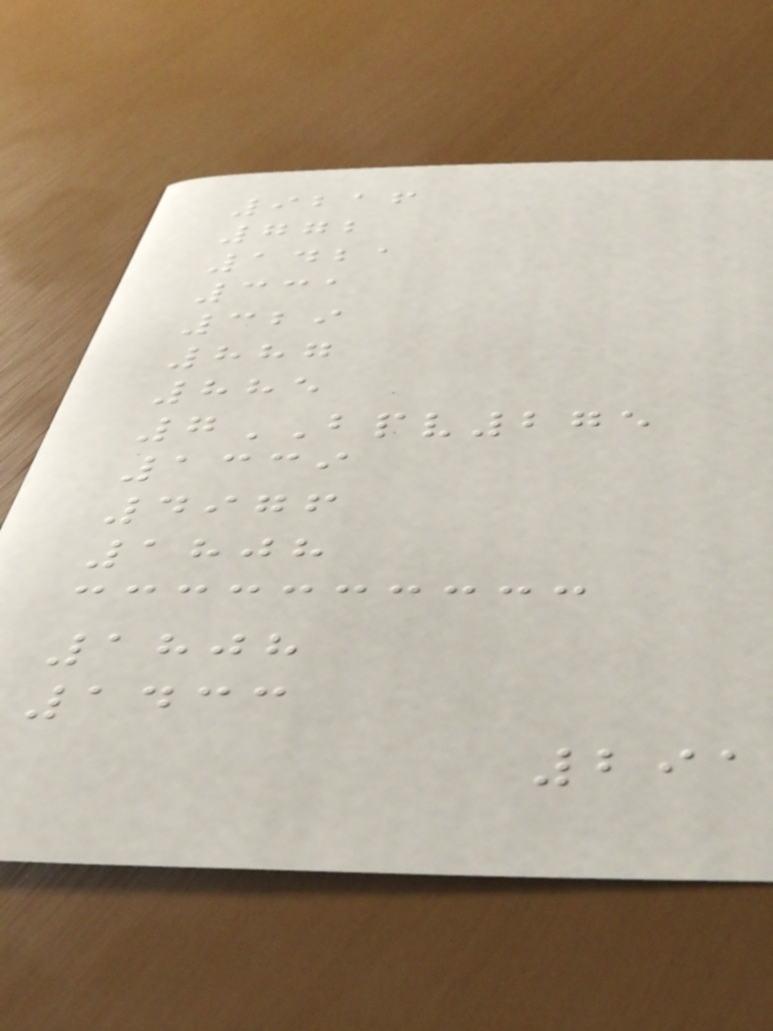9216
772
1421
331
329
887
885
7BPV275
1339
4976
1808
1808
1433
291
